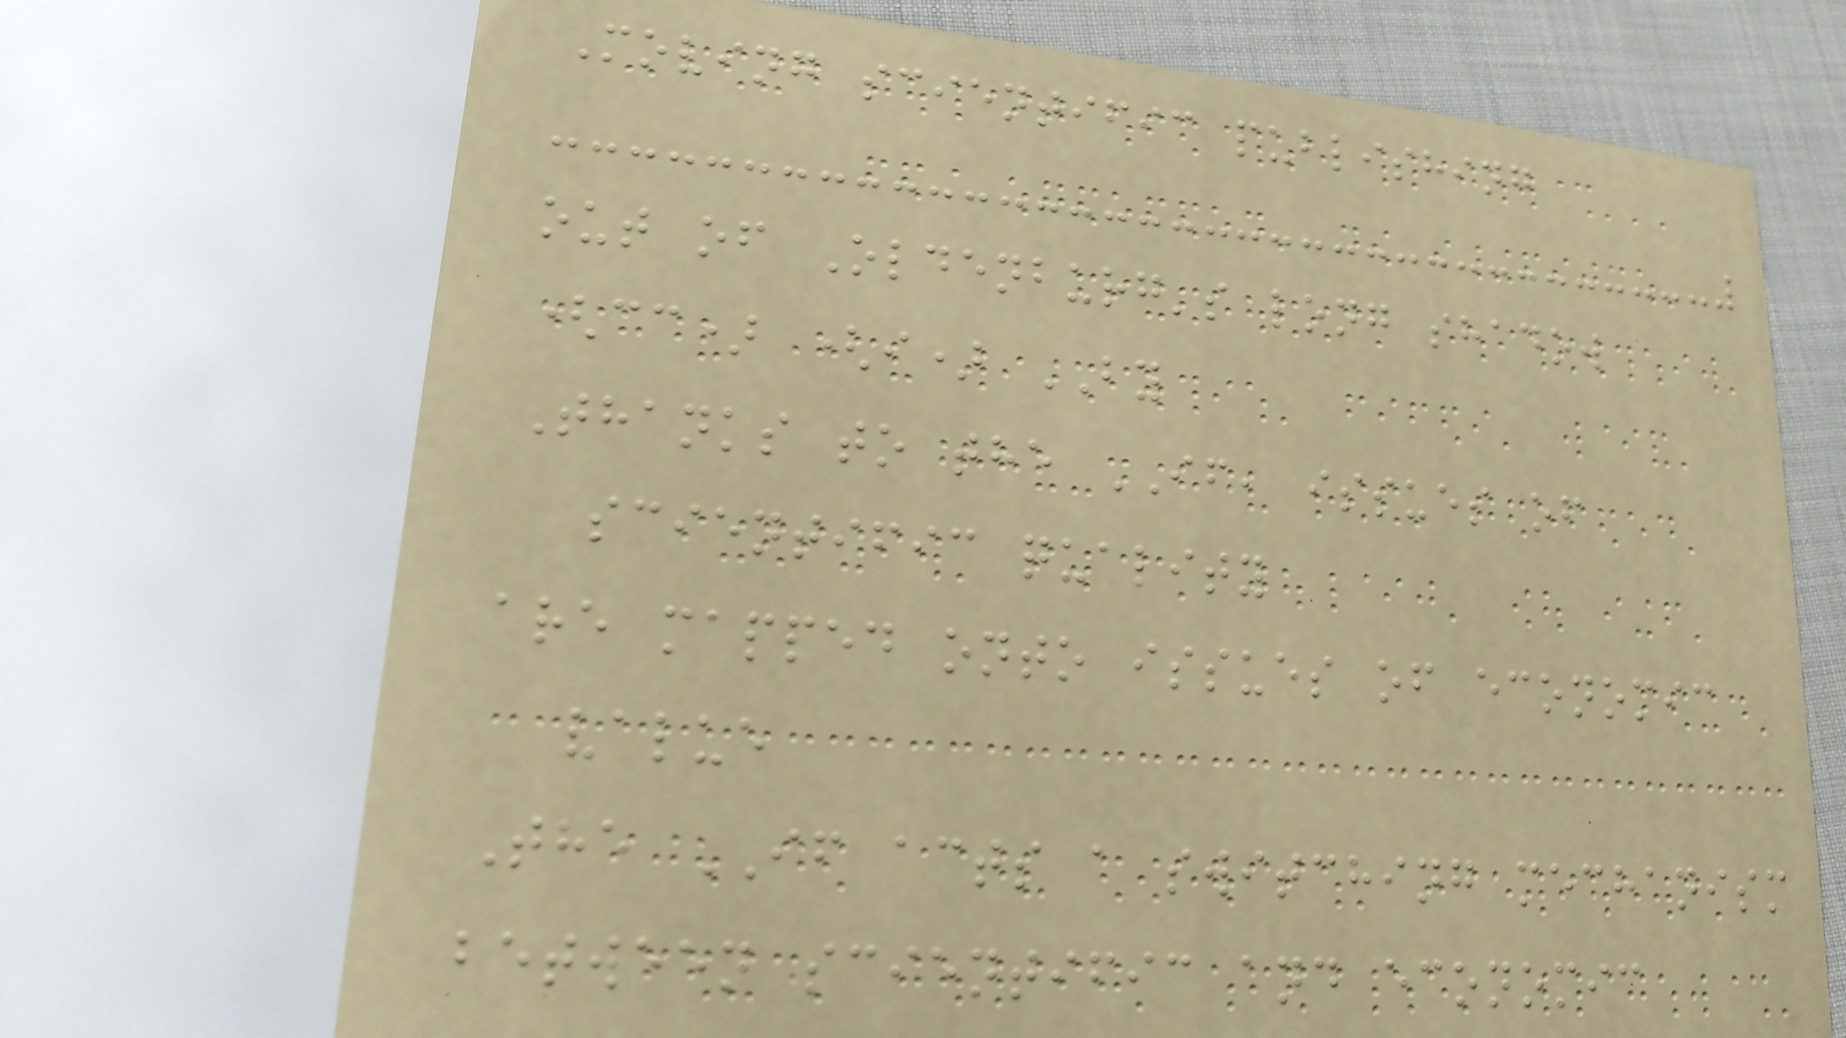Moving scientific publishing
out of Oldenburg's long shadow
(cc) (i) BY
Thanks to the IF, issues of
scientific quality
are mapped onto issues of economic
value
The IF acts a switching mechanism
between scientific and economic
